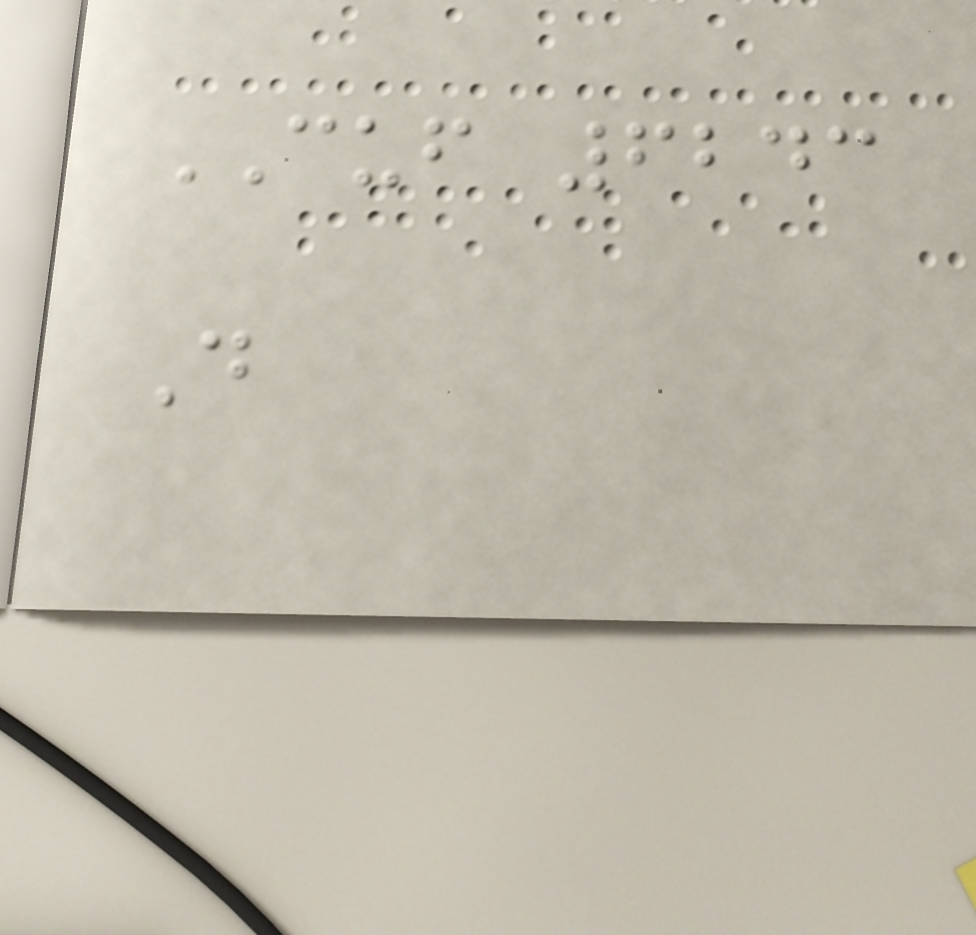CUF 6243
D
